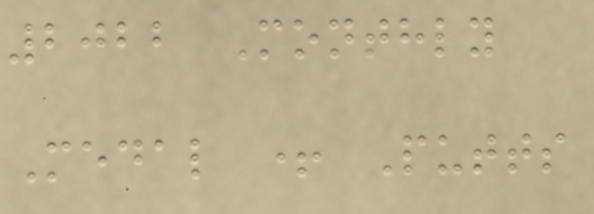2022 Monthly
Medal + Putts
